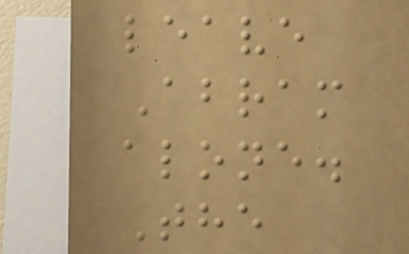leave
Abram
alone.
The
